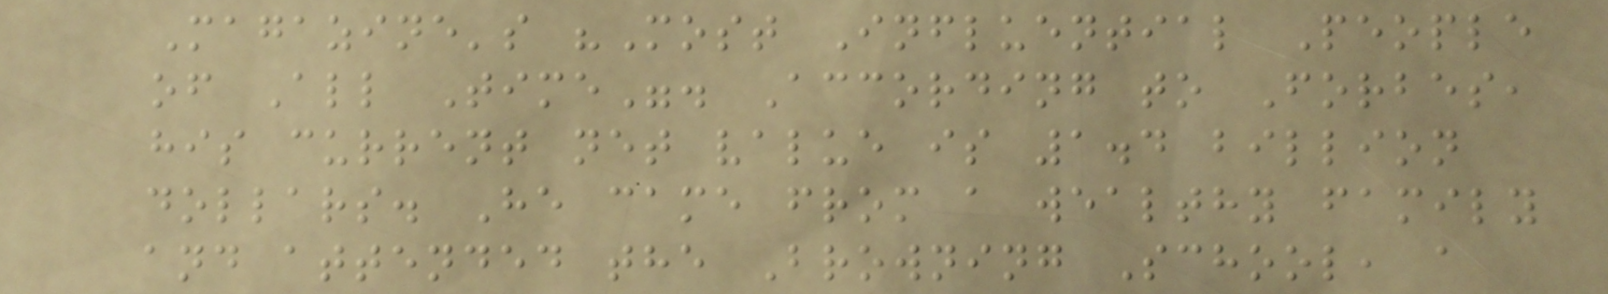Magazine's "Most Influential People
of All Time". According to Forbes,
his current net value is 1.4 billion
dollars. He came from a wealthy family
and attended the Browning School, a
